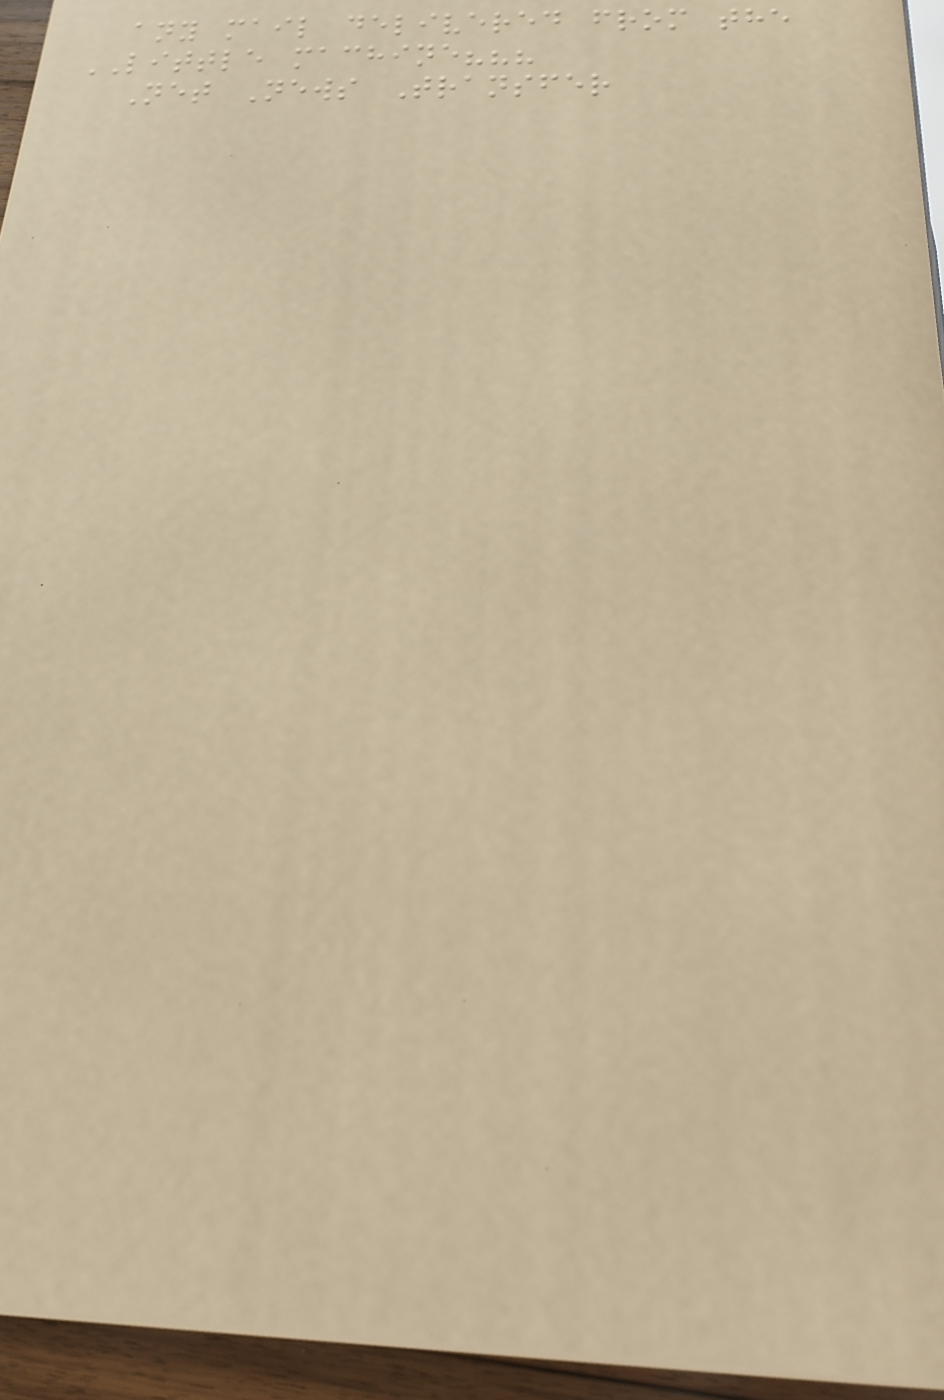any mail delivered from the
LITTLE machine???
Net News Transfer
